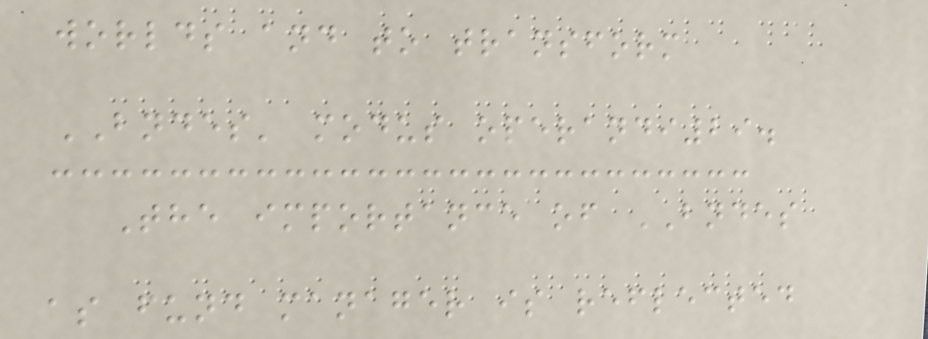worlds and to transform
BNDES' modus operandi29.
The importance of BNDES
as fund manager is reflected
